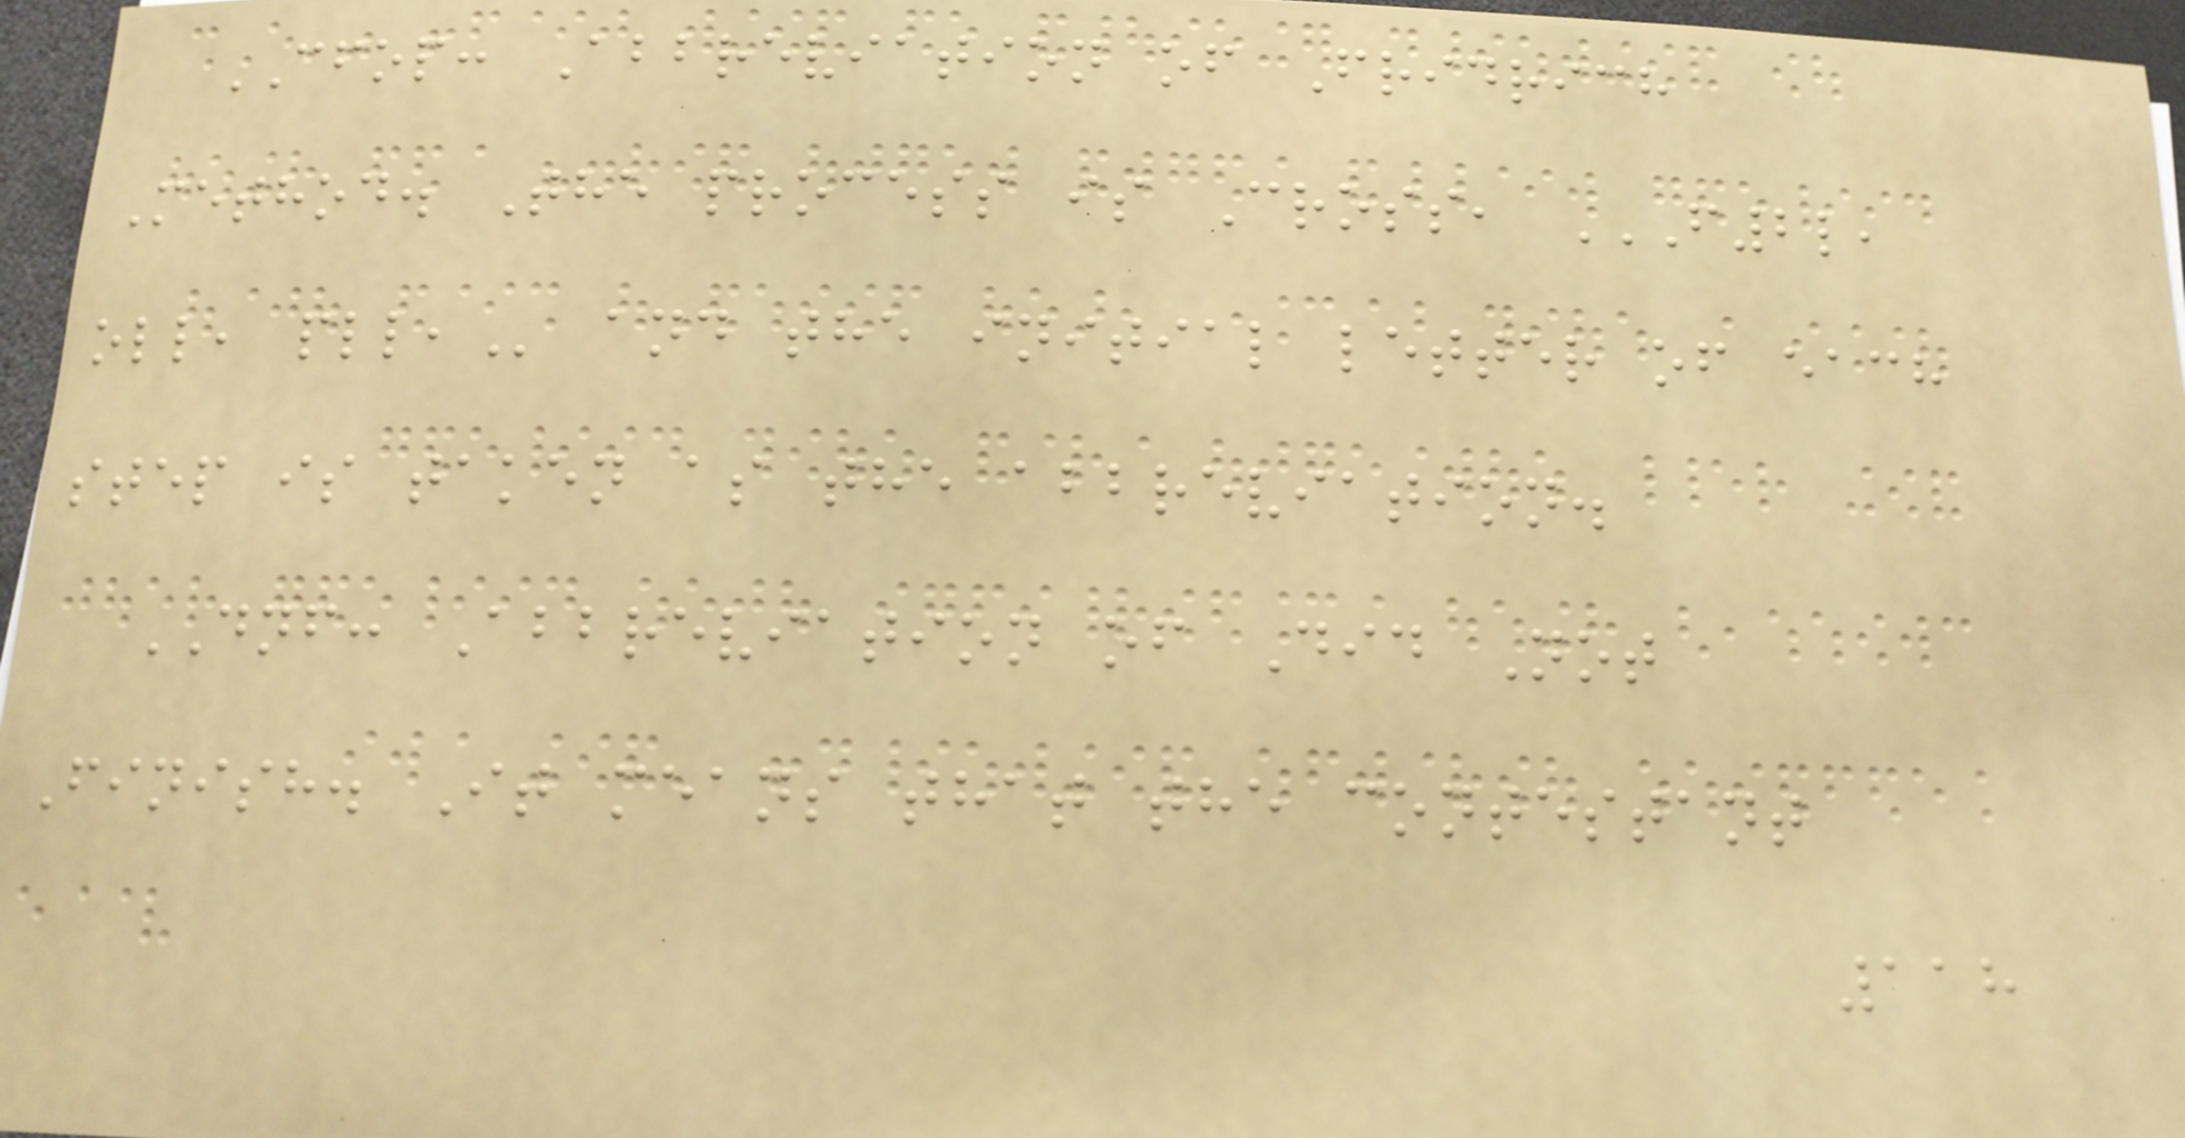CFOP: Abbreviation of Fridrich
Method. The process is Cross, F2L,
OLL, PLL, and the initial letter of each
step is taken as the abbreviation.
DNF: Abbreviation of Did Not
Finish. It means that the contestant
118
